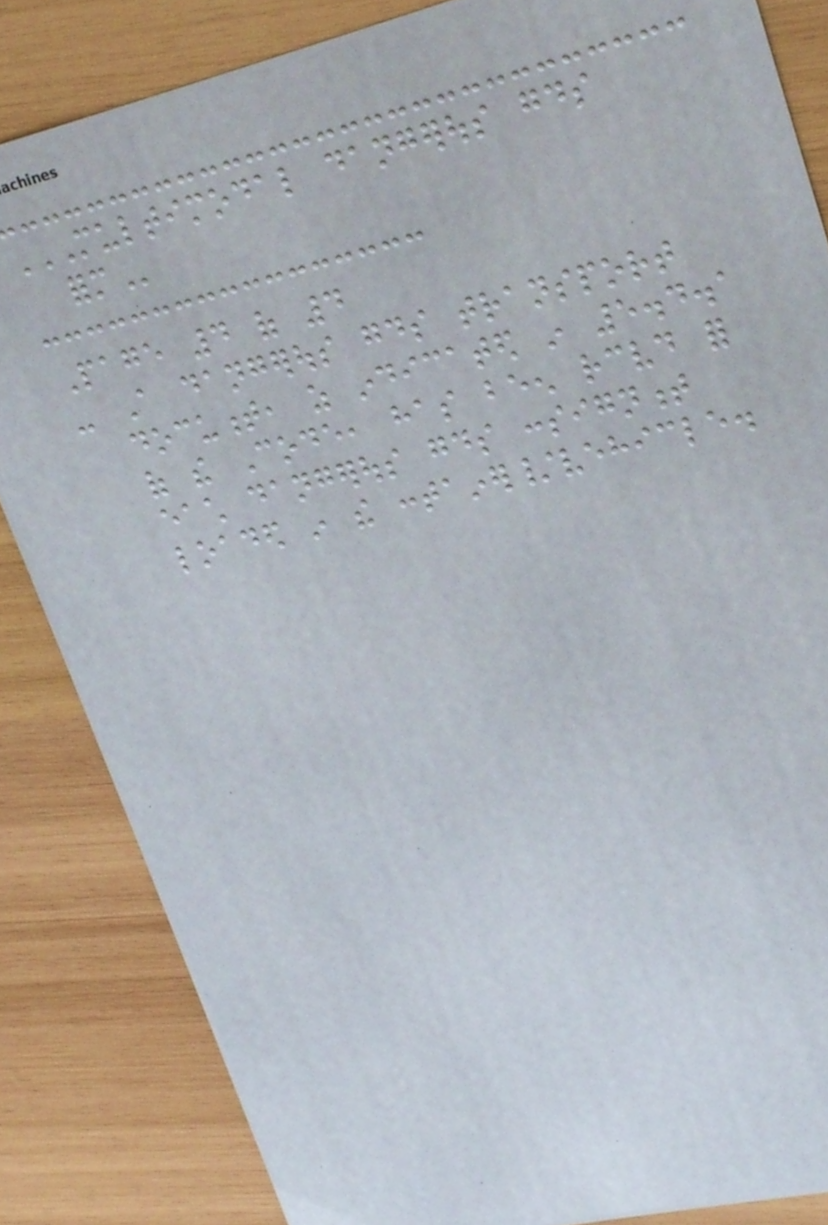MULTIMODAL DANGEROUS GOODS
FORM
Page 4 of 4
- A dangerous goods transport
document, as indicated in 5.4.1
of the Code, has been received for
each dangerous goods consignment
loaded in the container/vehicle.
